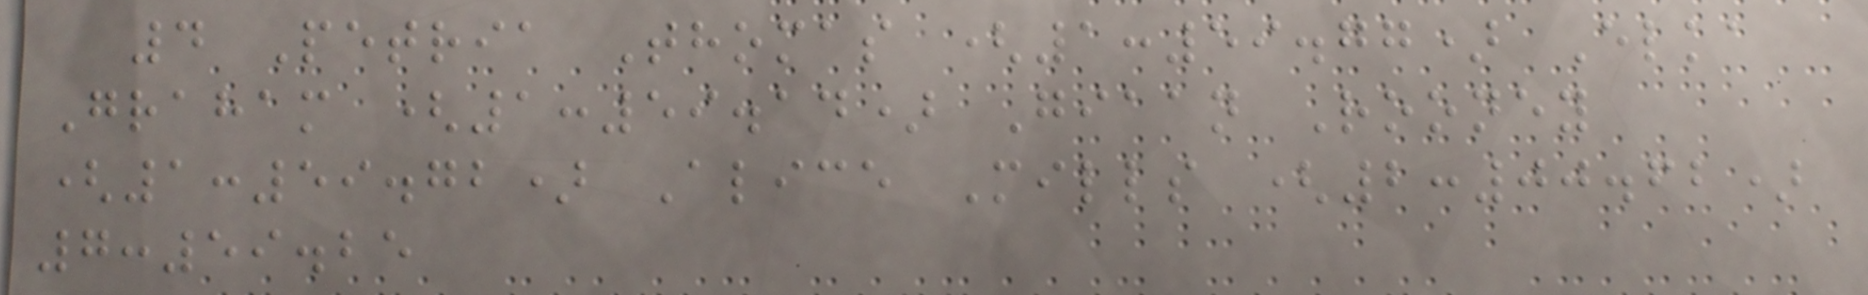4 Petria Thomas (1:59.77) Elka
Graham (1:59.14) Giaan Rooney
(1:59.72) Alice Mills (2:00.62)
7:59.25
